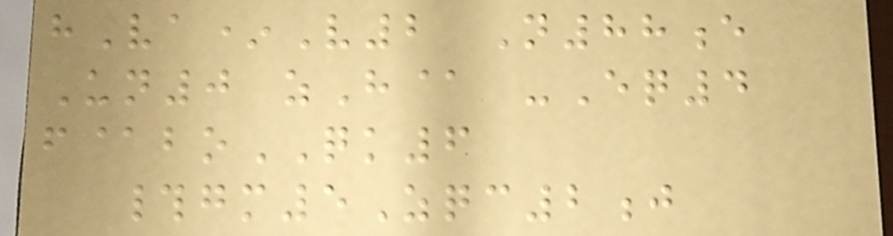hVa*V2 N88e
Un0 zH@ -Eq4
f@boQK6
#gm5Zqc2j
